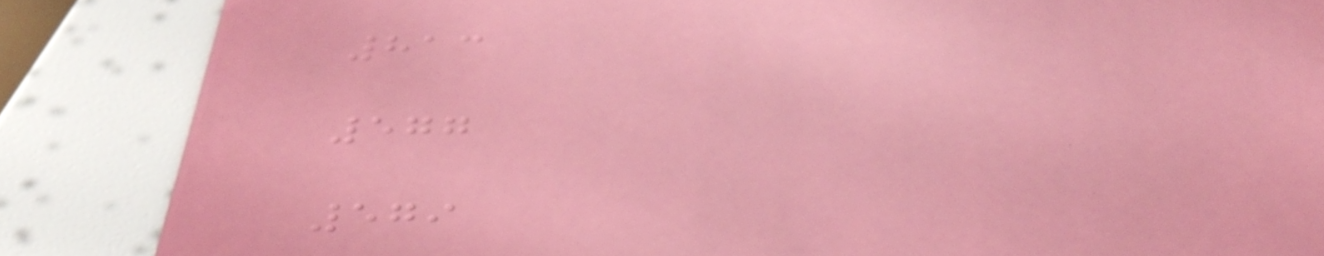813
577
579
